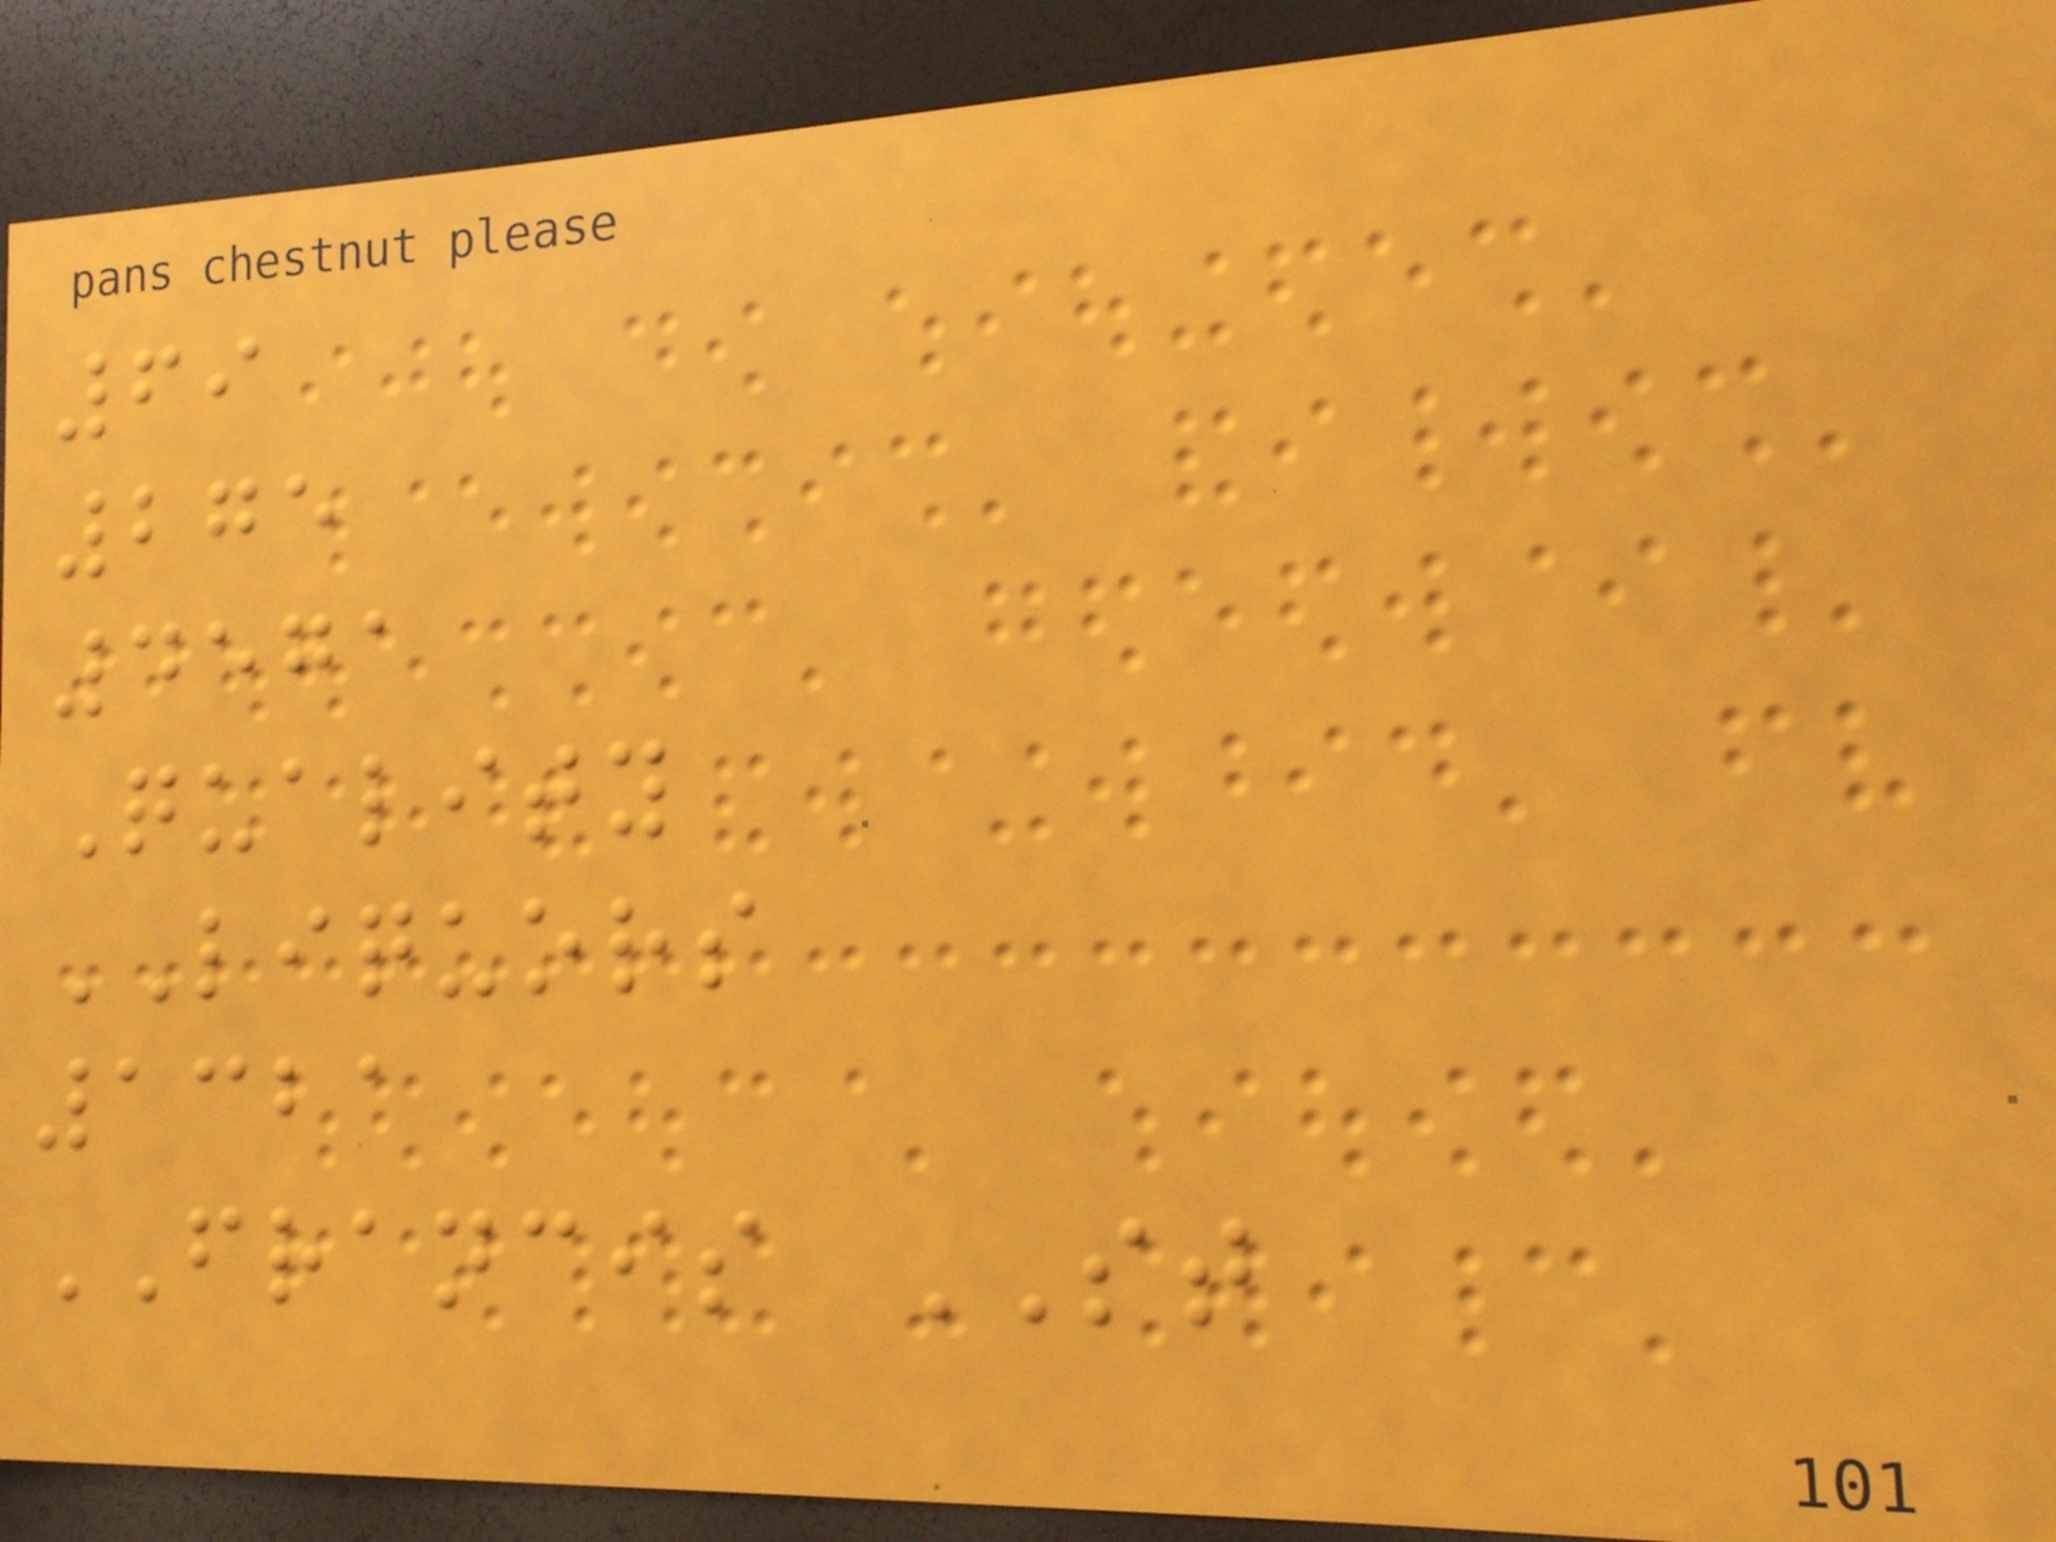69
275
4571
Quality
LIQUORS
1321
FRANCIS ST
